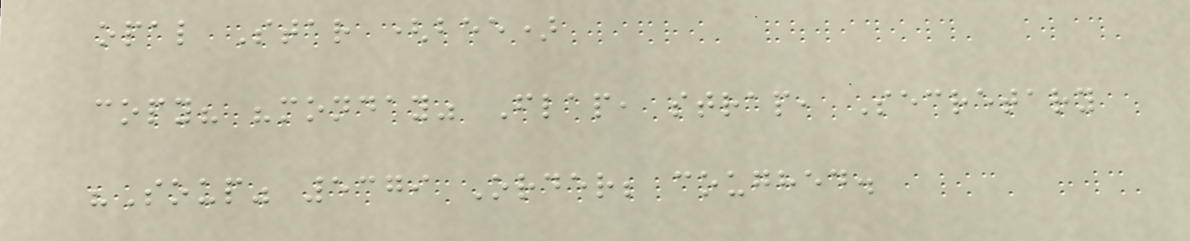opal Star (bee)
copy? "monday" Flap, strap, Secretary
"Soup" 5379 Order; coughed.
